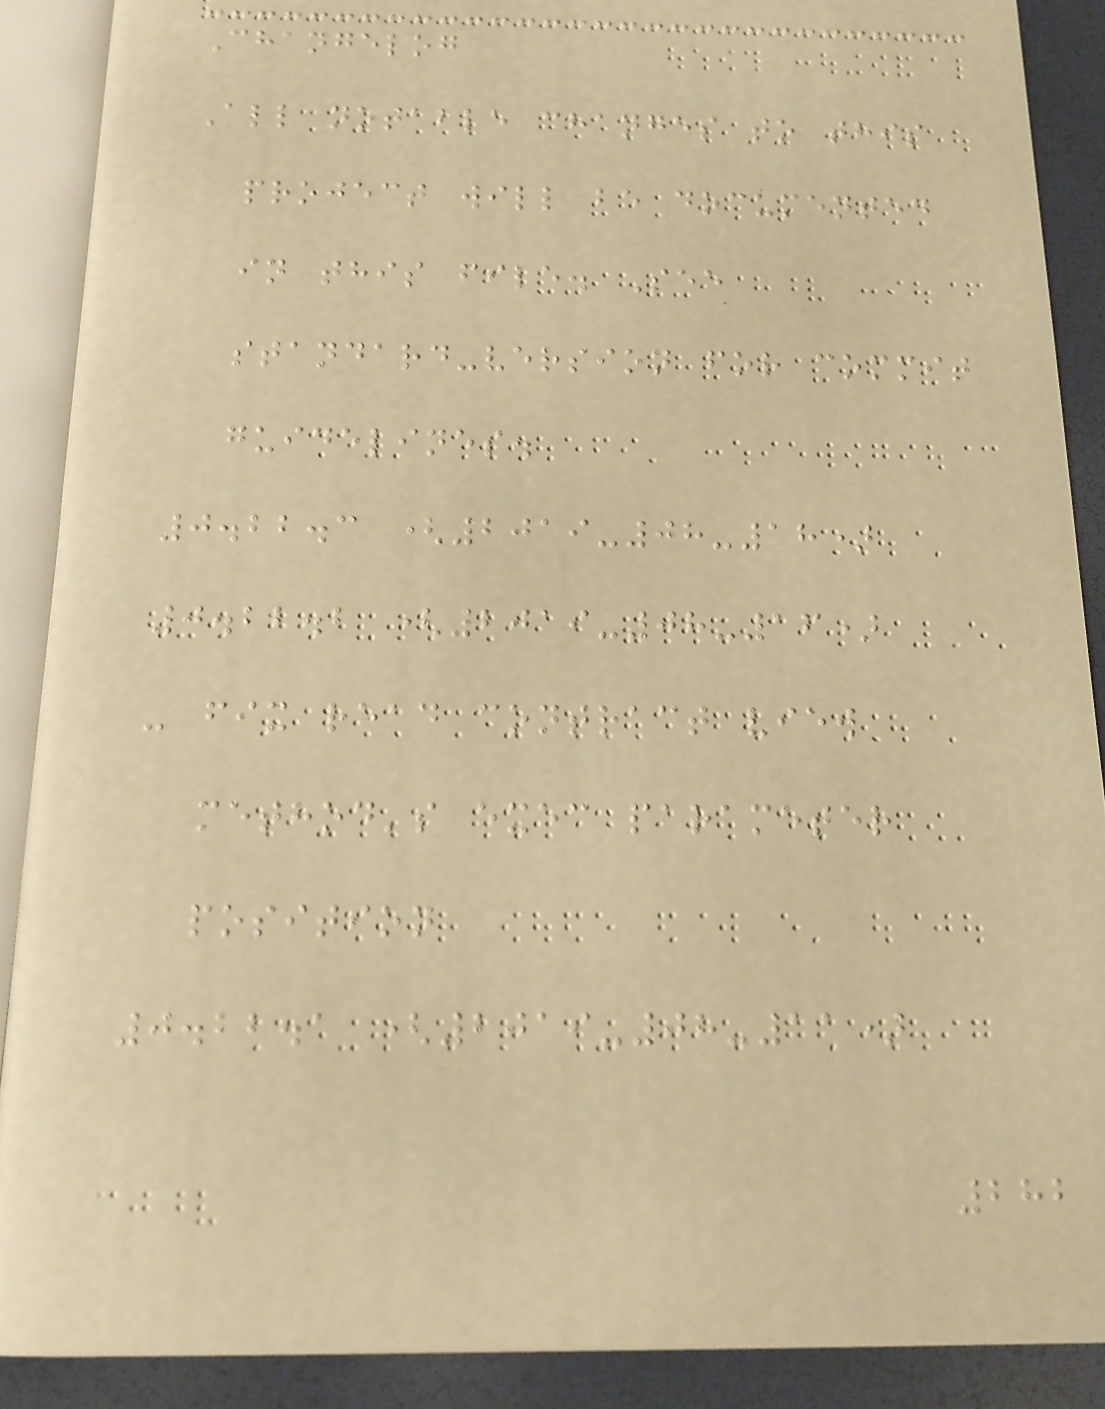Changelog
All notable changes to this
project will be documented
in this file. See
standard-version for commit
guidelines.
0.22.3 (2019-08-18)
0.22.2 (2019-08-16)
- fix read contract view
method's exec parameter
position
0.22.1 (2019-08-11)
282
